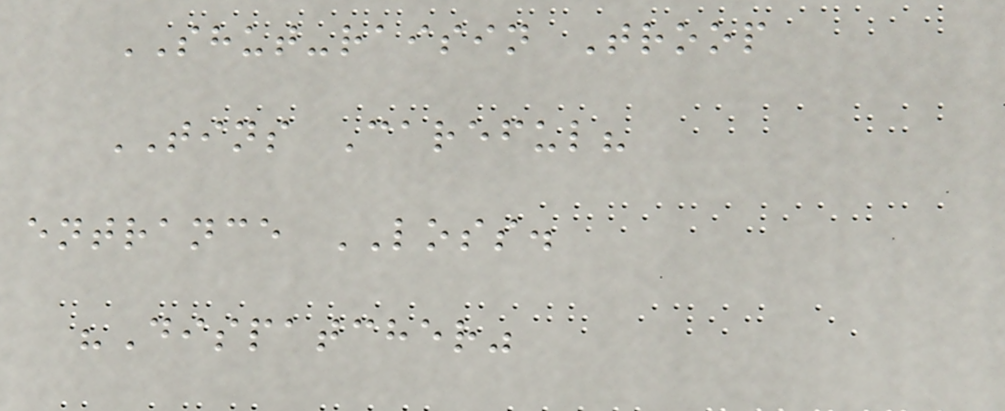SHUT-raisin Troop
TINS Careful?
entrance LOSS.
"Dispatcher"
